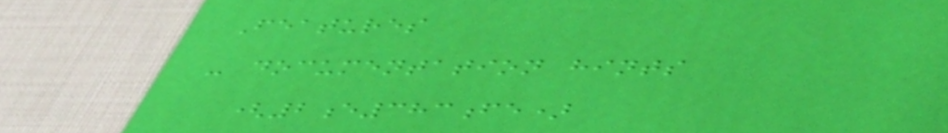Features
- documentation hints
(2e383fe)
